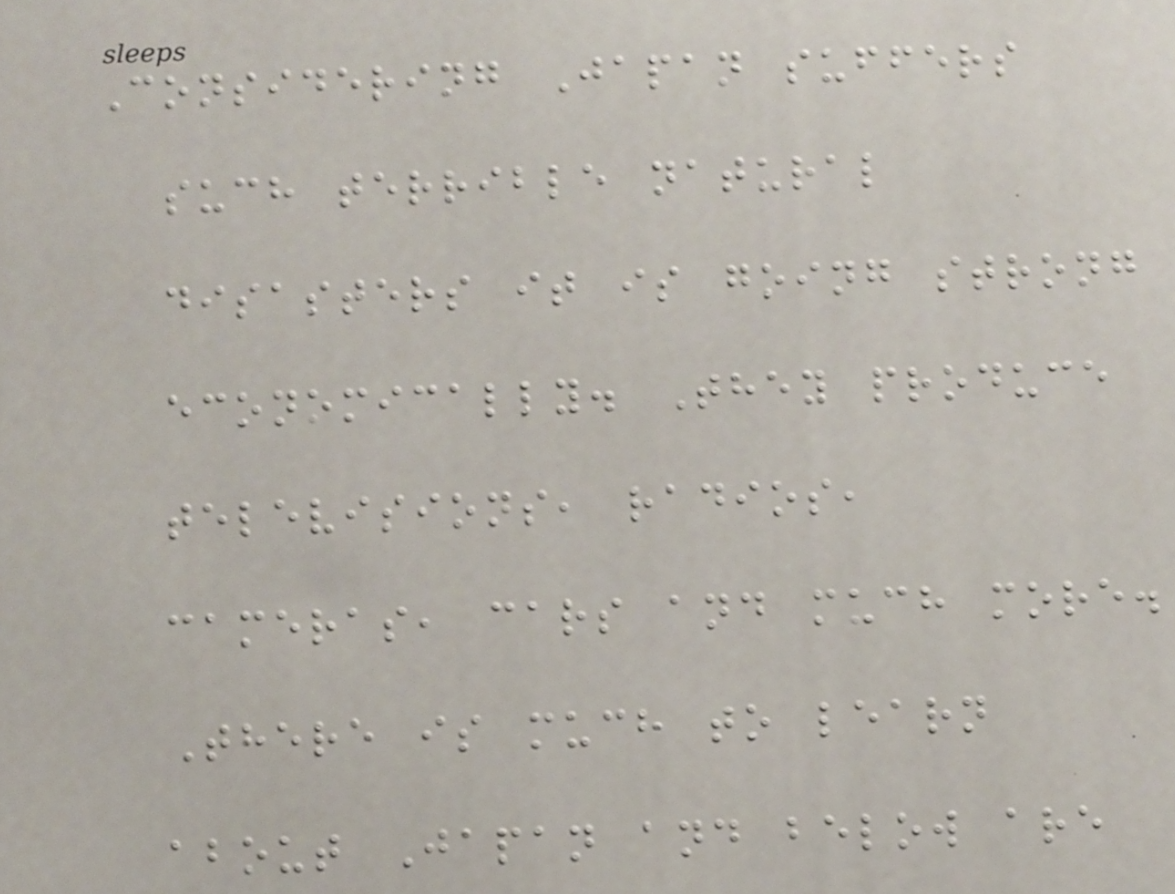Considering Japan suffers
such terrible natural
disasters it is going strong
economically. They produce
televisions, radios,
cameras, cars and much more.
There is much to learn
about Japan and below are
